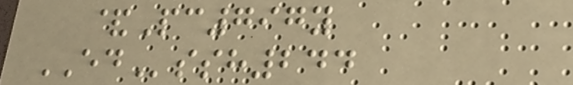&Pc797y
EDssh244
